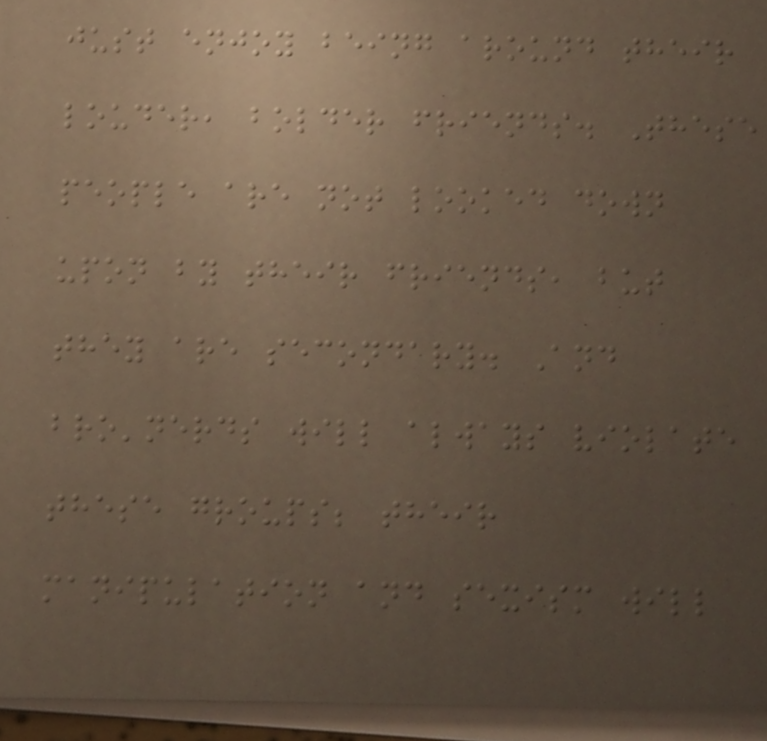just enjoy being around their
louder, bolder friends. These
people are not looked down
upon by their friends, but
they are secondary. And
bro'nerds will always violate
these groups; their
manipulation and sexism will
